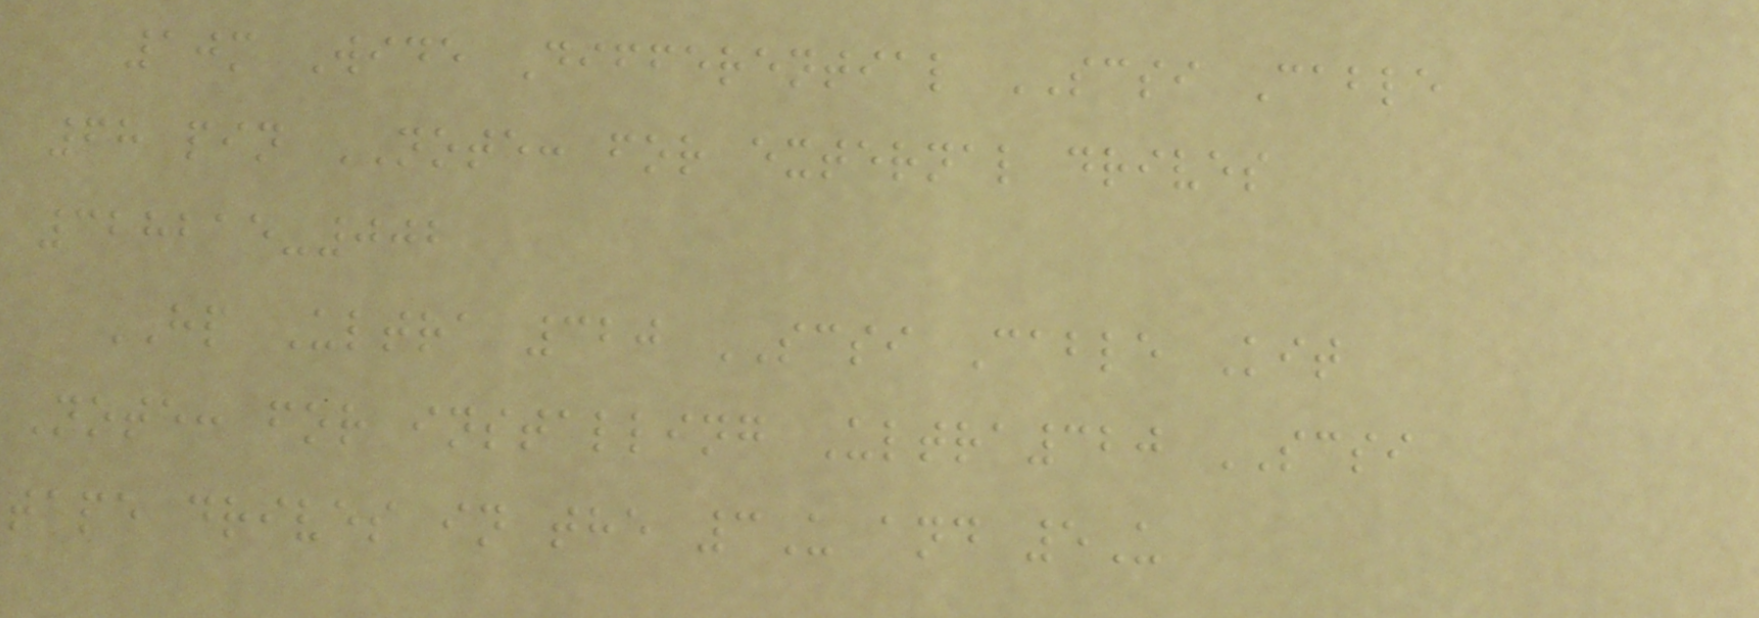10m Wide Differential SCSI Cable
68 pin NOTE: for external drives
328215-002
HP Ultra 320 SCSI Cable Kit
Note: for installing Ultra320 SCSI
tape drives in the 3U and 5U
